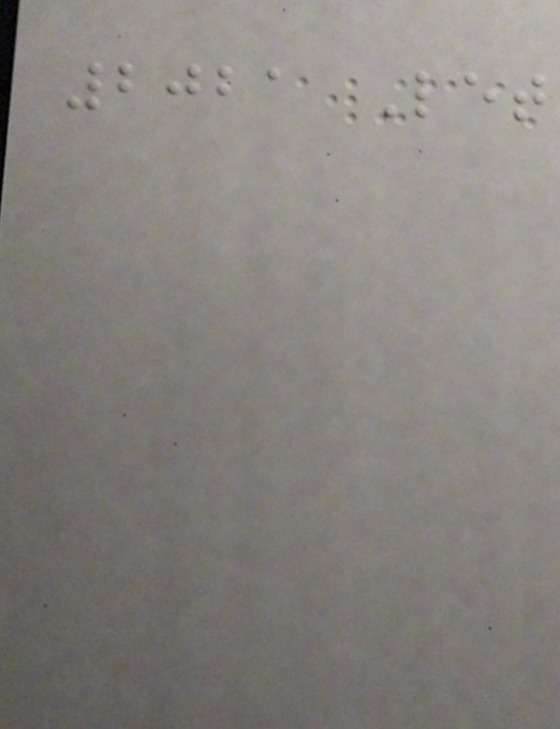2021 Let
